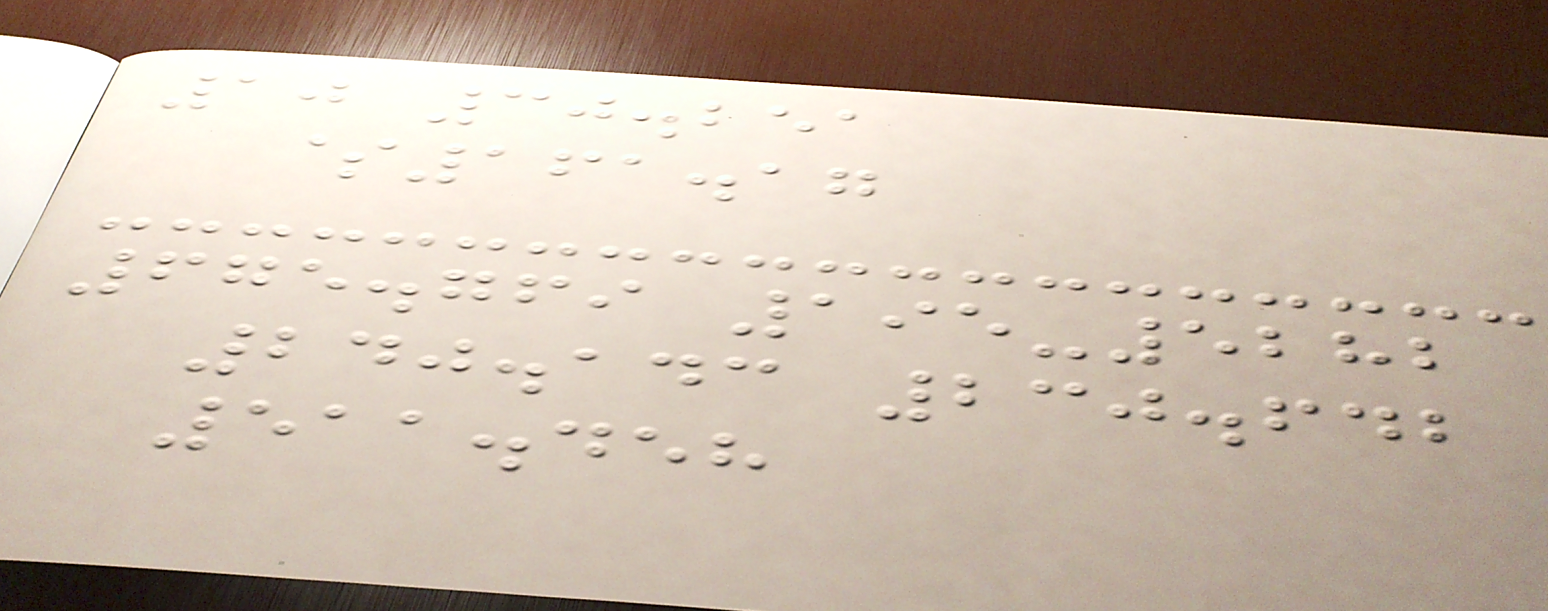10 30.251
$161.17
675.769 195-5282
240.143 230.642
511.458
